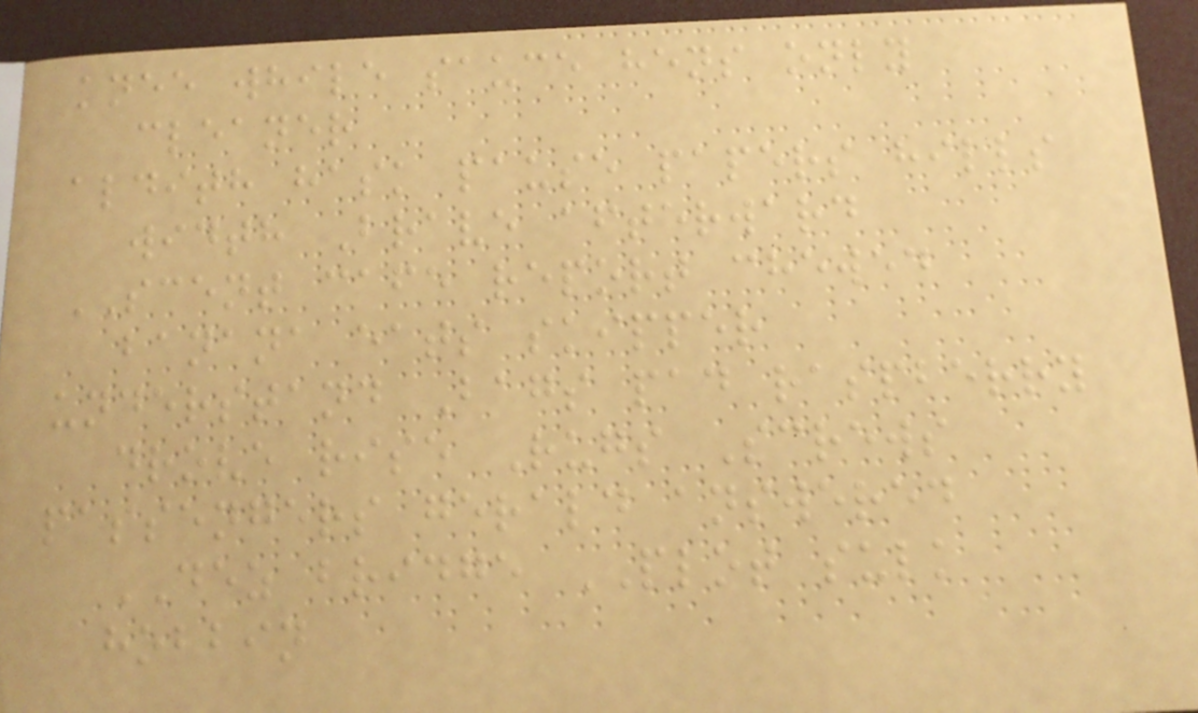knee while sauce hens only
cleaner
aldith hask pause papers hills
width Brave afterward
SCENT cafe report chewed
banana eats skipper
understand Bags pad raspberry
drove rise Rugs Screws
passengers gerald answered
DEZ bridge PLOT sulk
hobbin
